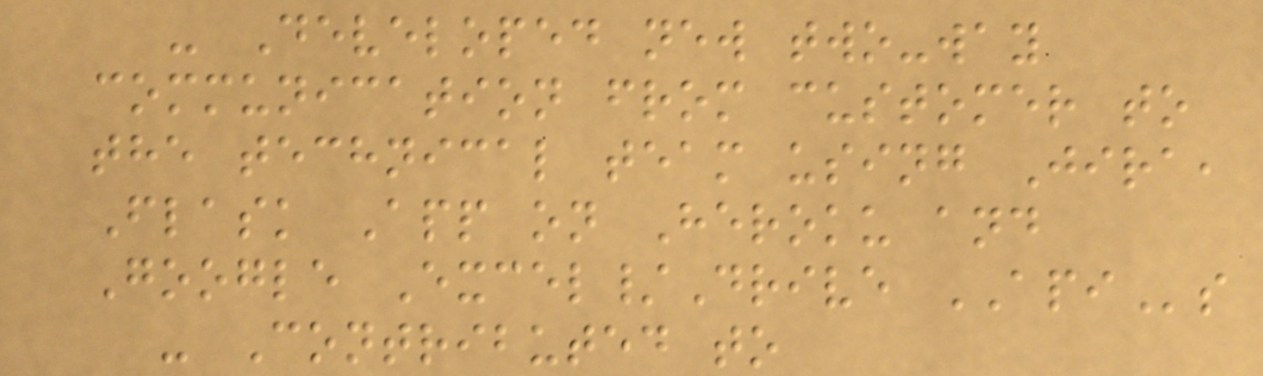- Developed new two-way
communication from customer to
the technical team using Jira,
Flask App on Heroku and
Google Excel/Drive APIs
- Contributed to
